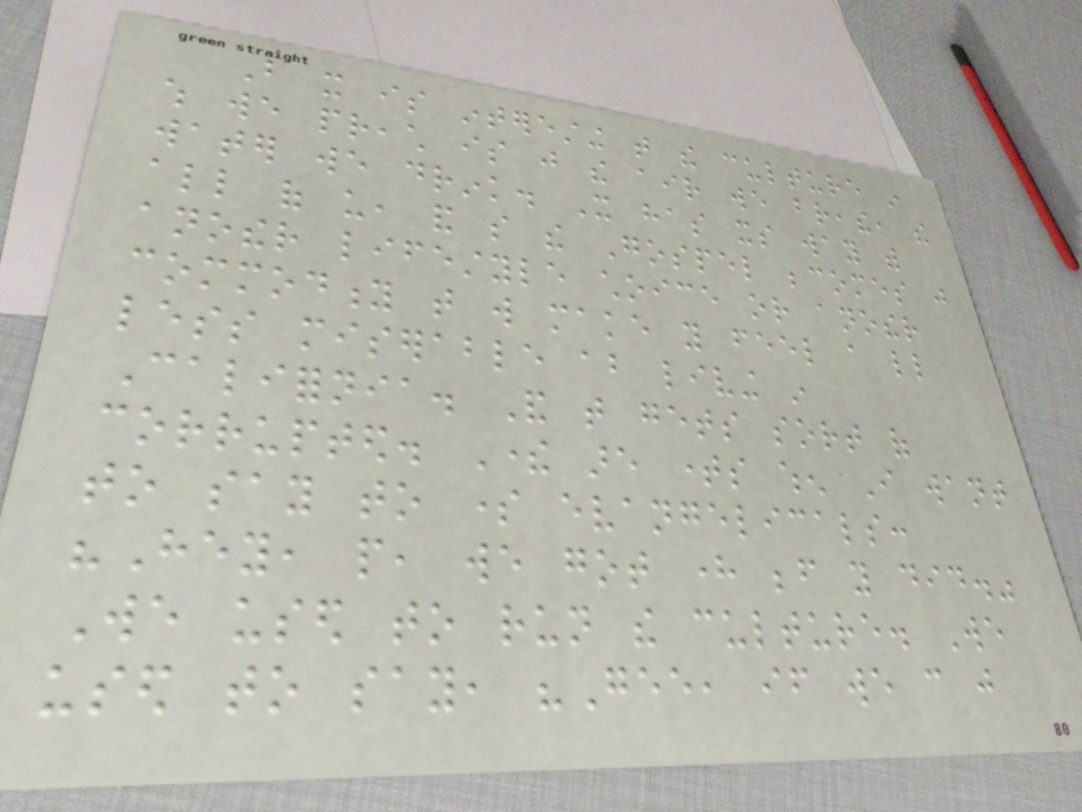But it is interesting that the culture in
which we preach is just the air we breathe, the
water we drink. It has its way with
all of us, and so the Gospel becomes just
another lifestyle choice or another
commodity that will make you feel a little
less miserable about living in
California. And that gets sort of
corrupted. There are times when I want
to say to some evangelicals:
"Hey, people, we got here before you did."
We used to run the culture. We
used to say, "Gee, if we can just
